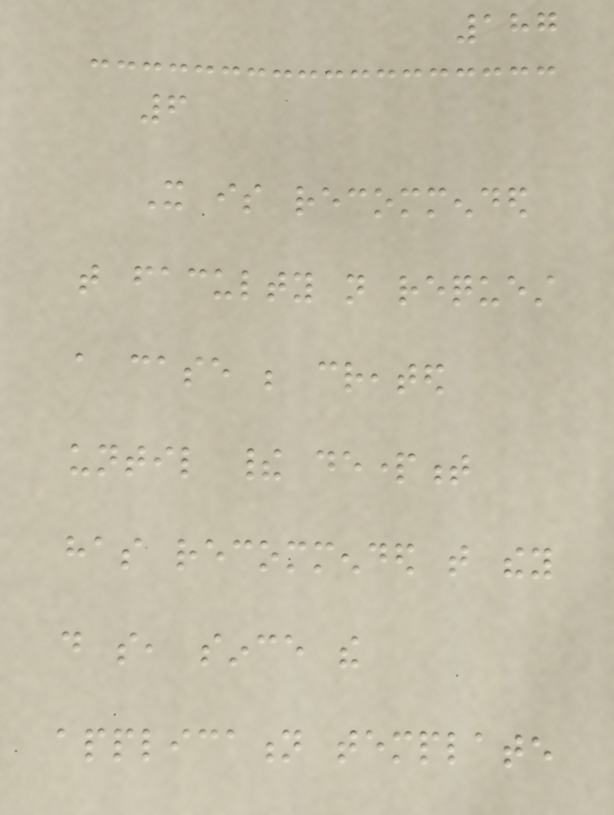187
6
It is recommended
that faculty not request
a case be created
until their department
has recommended that they
do so, since the
application template
